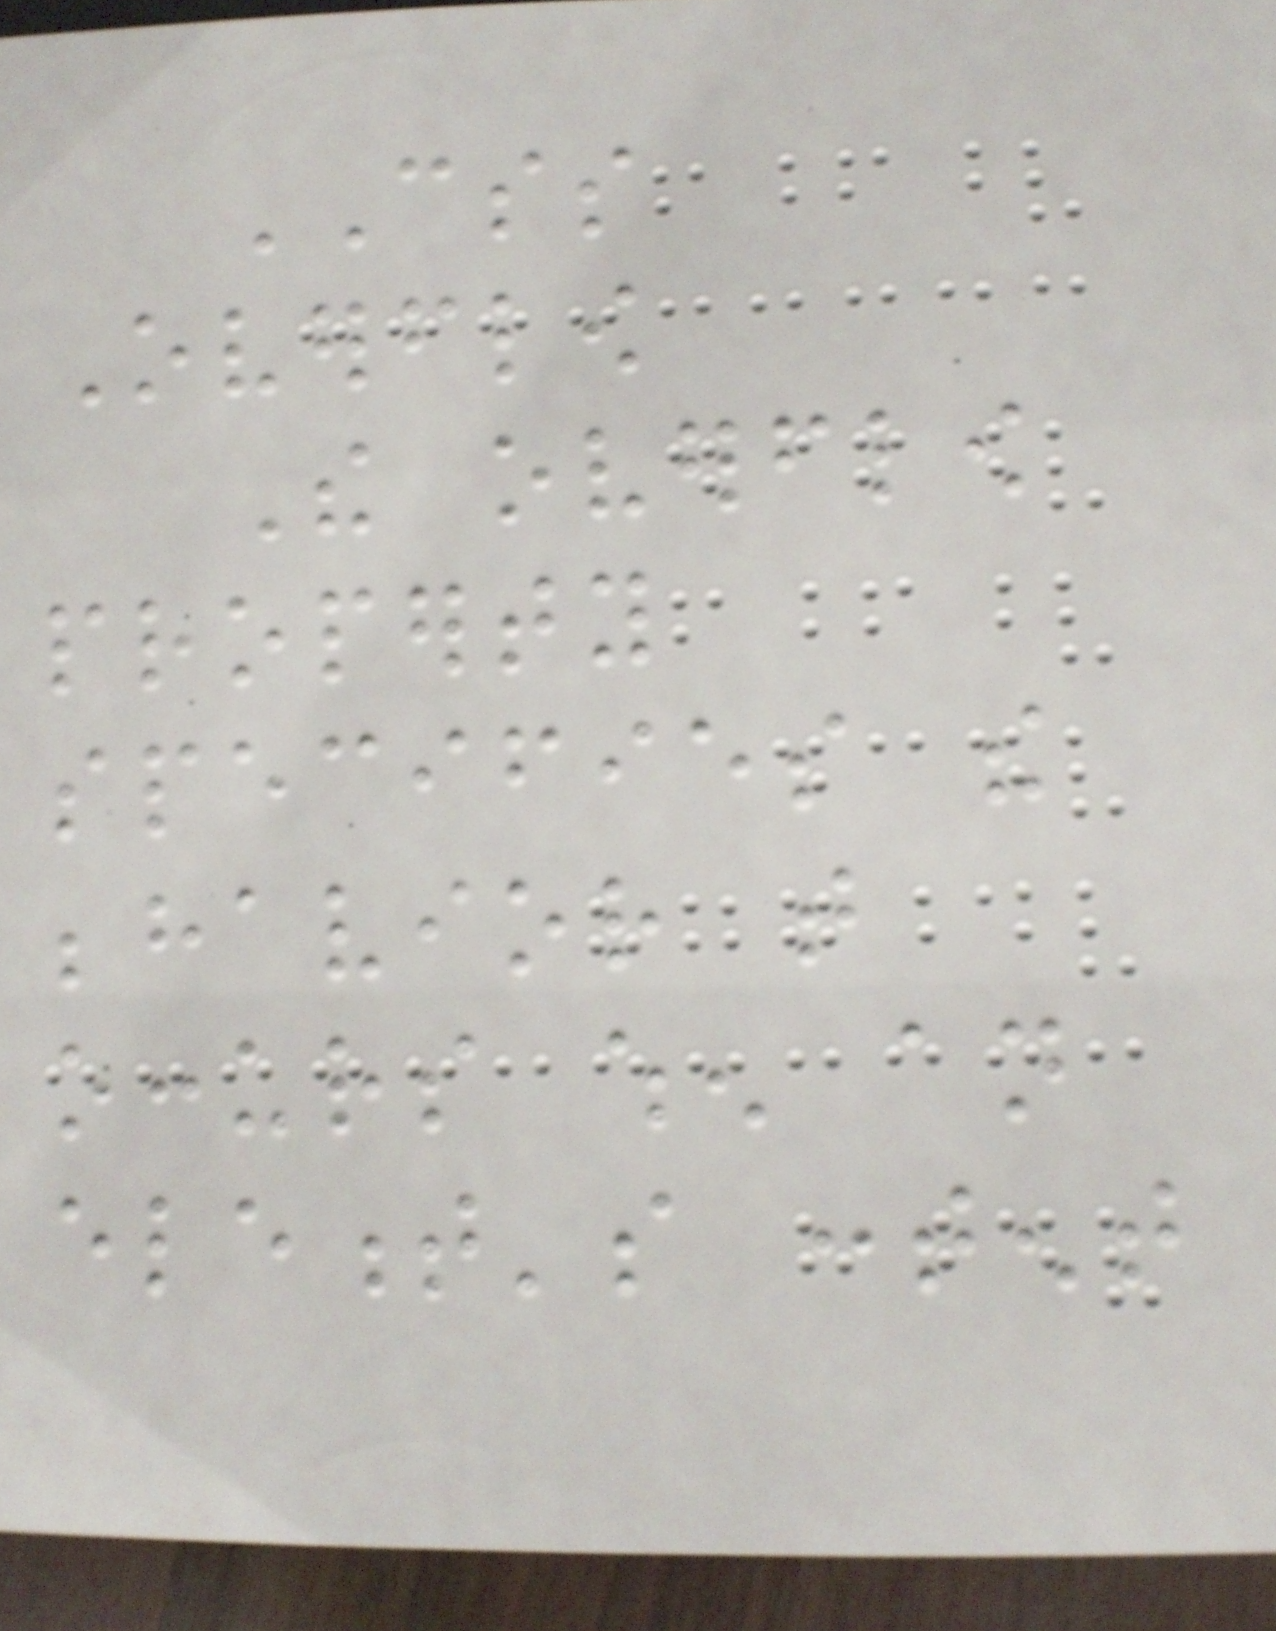CSS
Overflow
The overflow
property
specifies the
behavior that
occurs when an
element's content
